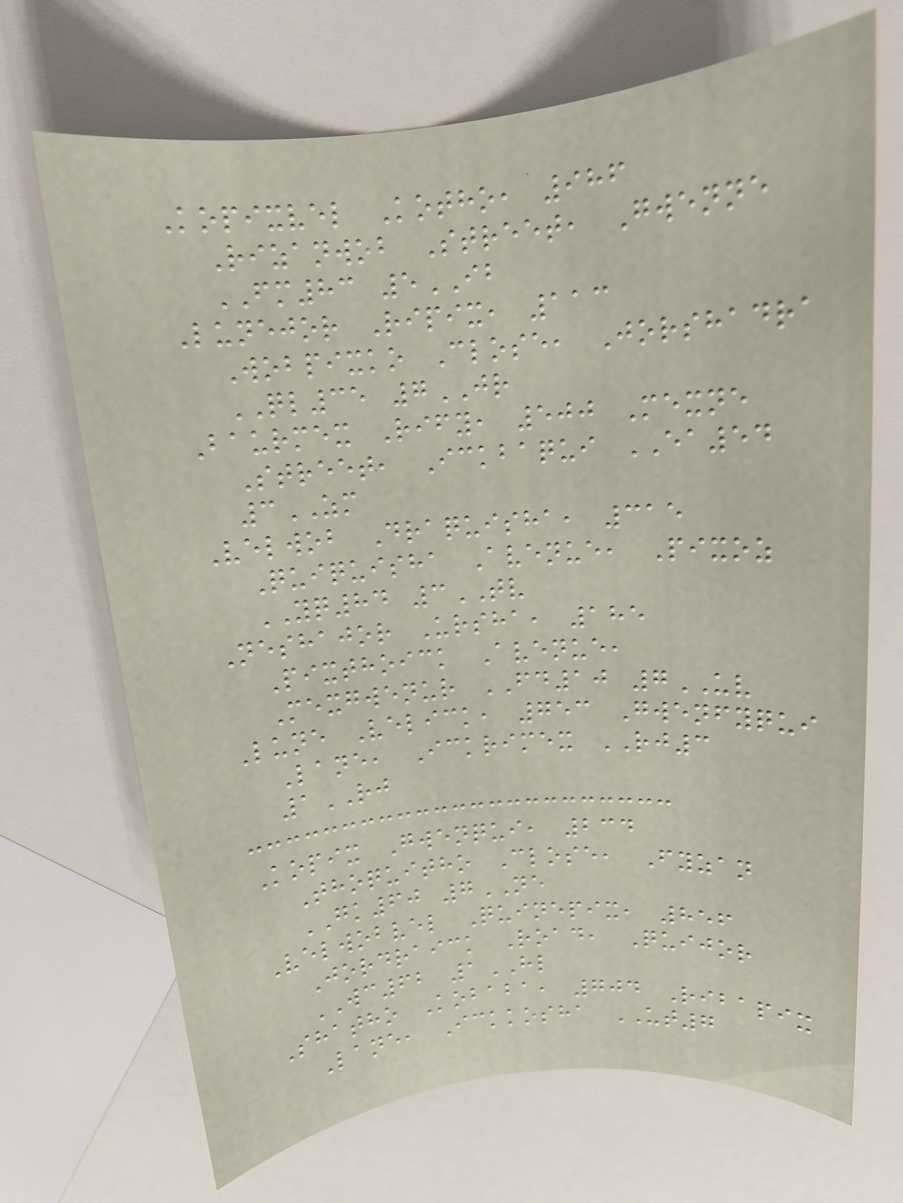Kopixvel Kotho, 986
Rizanwob Street, Gwenne
FM83 5IB
Lunejor Ripix, 113
Wobpixko Close, Jorshadra
QL35 7JR
Baurmex Rify, 500 Mexne
Street, Ickbaqui EA54
3ZM
Velwob Draquisha, 315
Quiquisha Avenue, Pixoz
YQ84 3TV
Neshajor Ursha, 185
Pixthoick Avenue,
Mexgwenur FD10 7UV
Lune Velick, 753 Gwenfyqui
Lane, Ickrimex RJ3
1RJ
Kopix Gwenqui, 234
Thoquitho Close, Fyzan
GK60 7NE
Velwobvel Quinepix, 856
Jordraick Road, Quijor
WC62 1HL
Shatho Kobaba, 704 Ribapix
Lane, Ickkosha UT7
